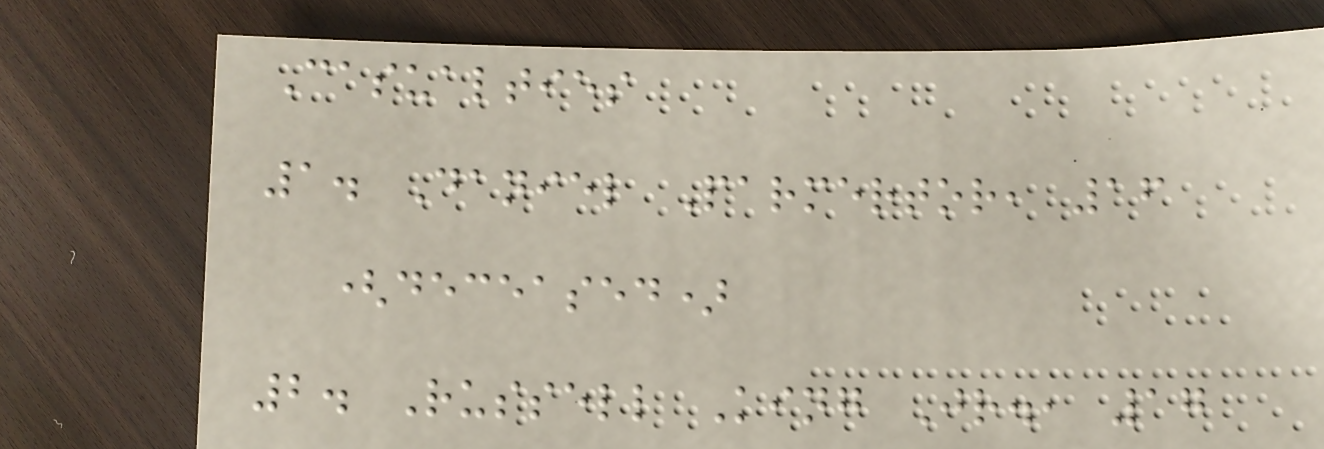Casualties
1. Daniel Parmertor, 16
(deceased)
2. Russell King Jr., 17
